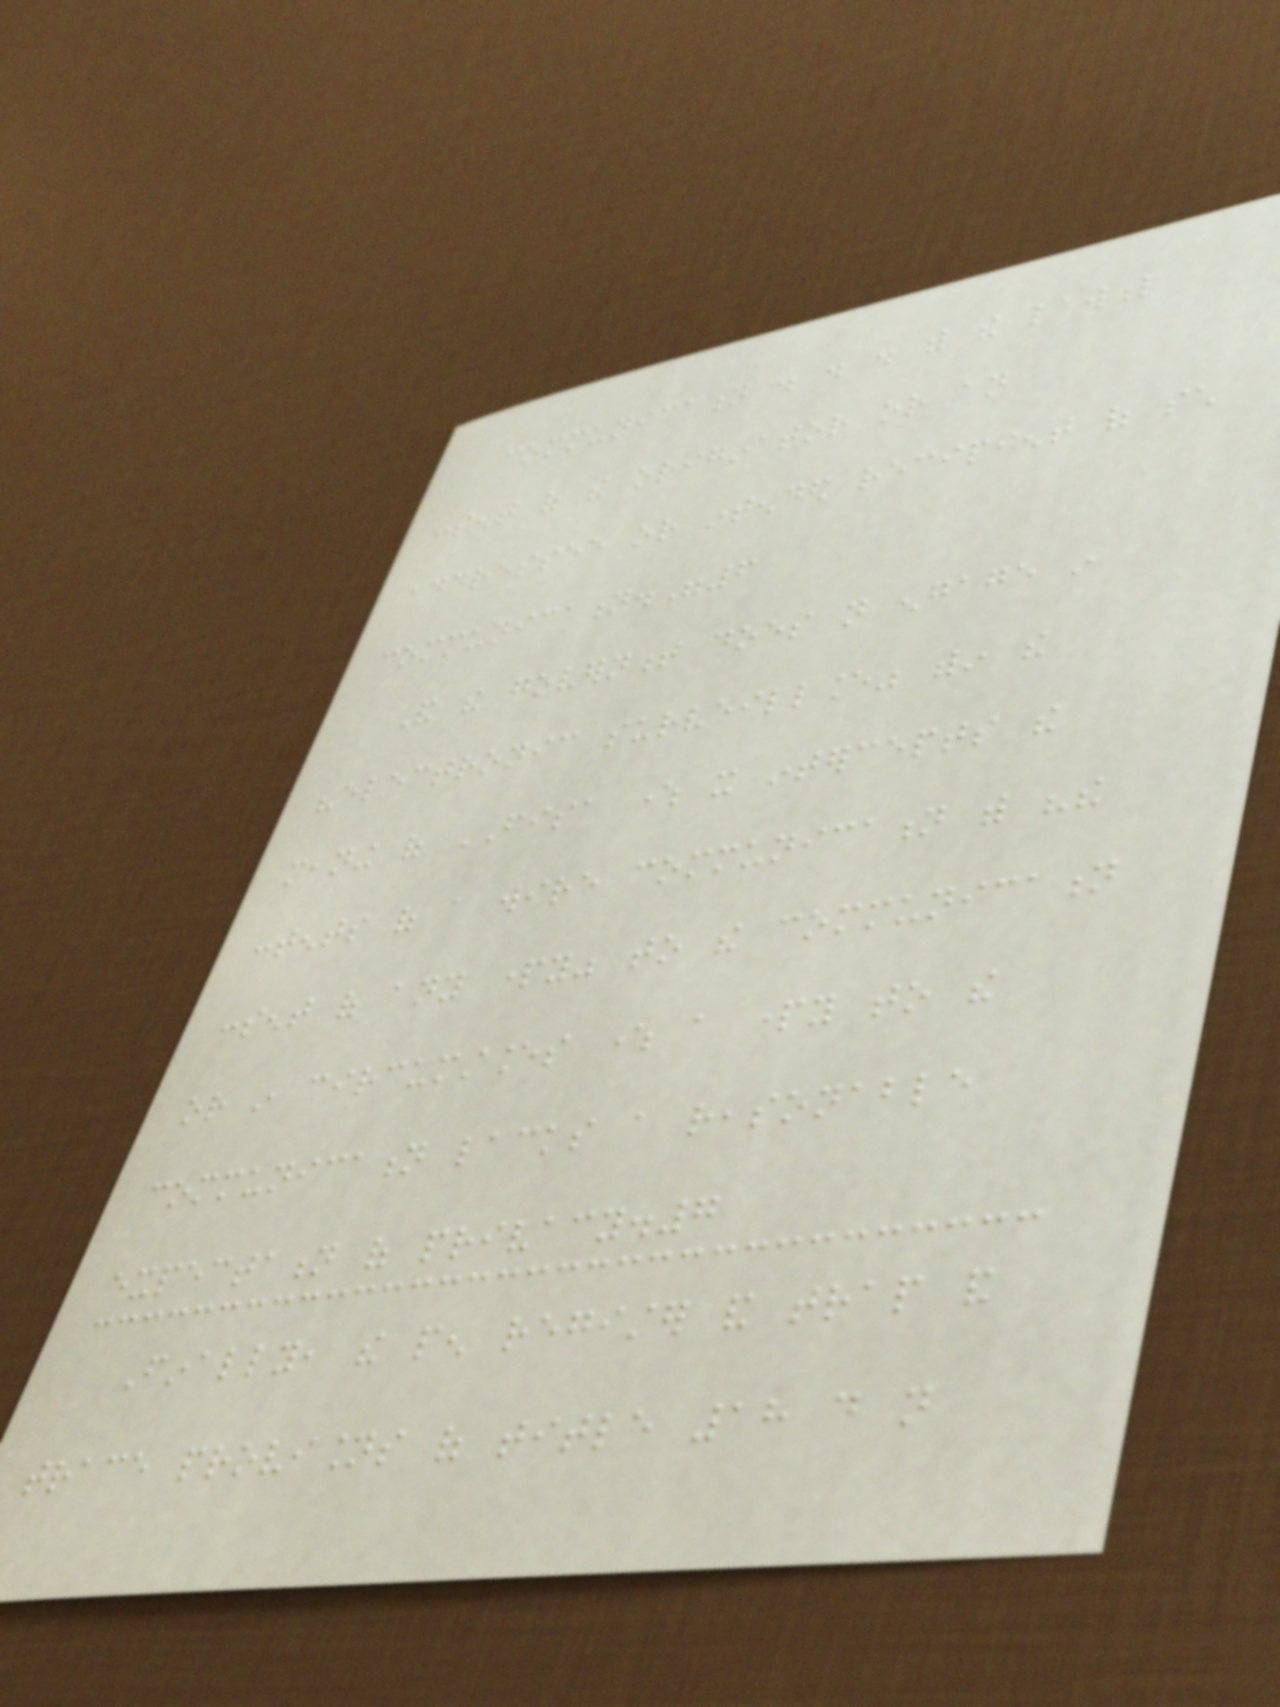communication . . . with the lawful
consent of the originator or an
addressee or intended recipient of such
communication."6
And the government does not engage in
"electronic surveillance" within the
meaning of FISA where it intercepts the
contents of a wire communication with "the
consent of any party" to the communication
or in circumstances where a party to the
communication lacks a reasonable
expectation of privacy.7
Finally, the pen register and trap and
trace provisions of title 18 do not
